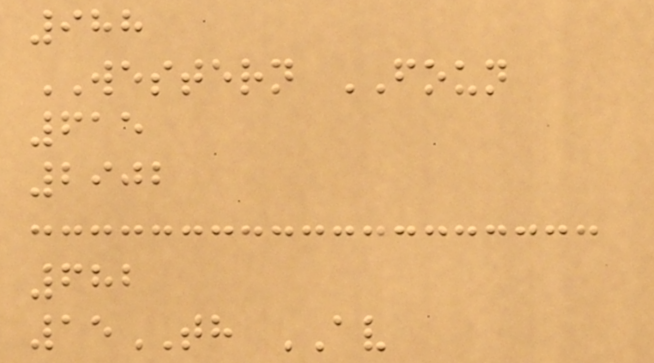988
WESTERN FOUN
615
2902
682
15TH AV
